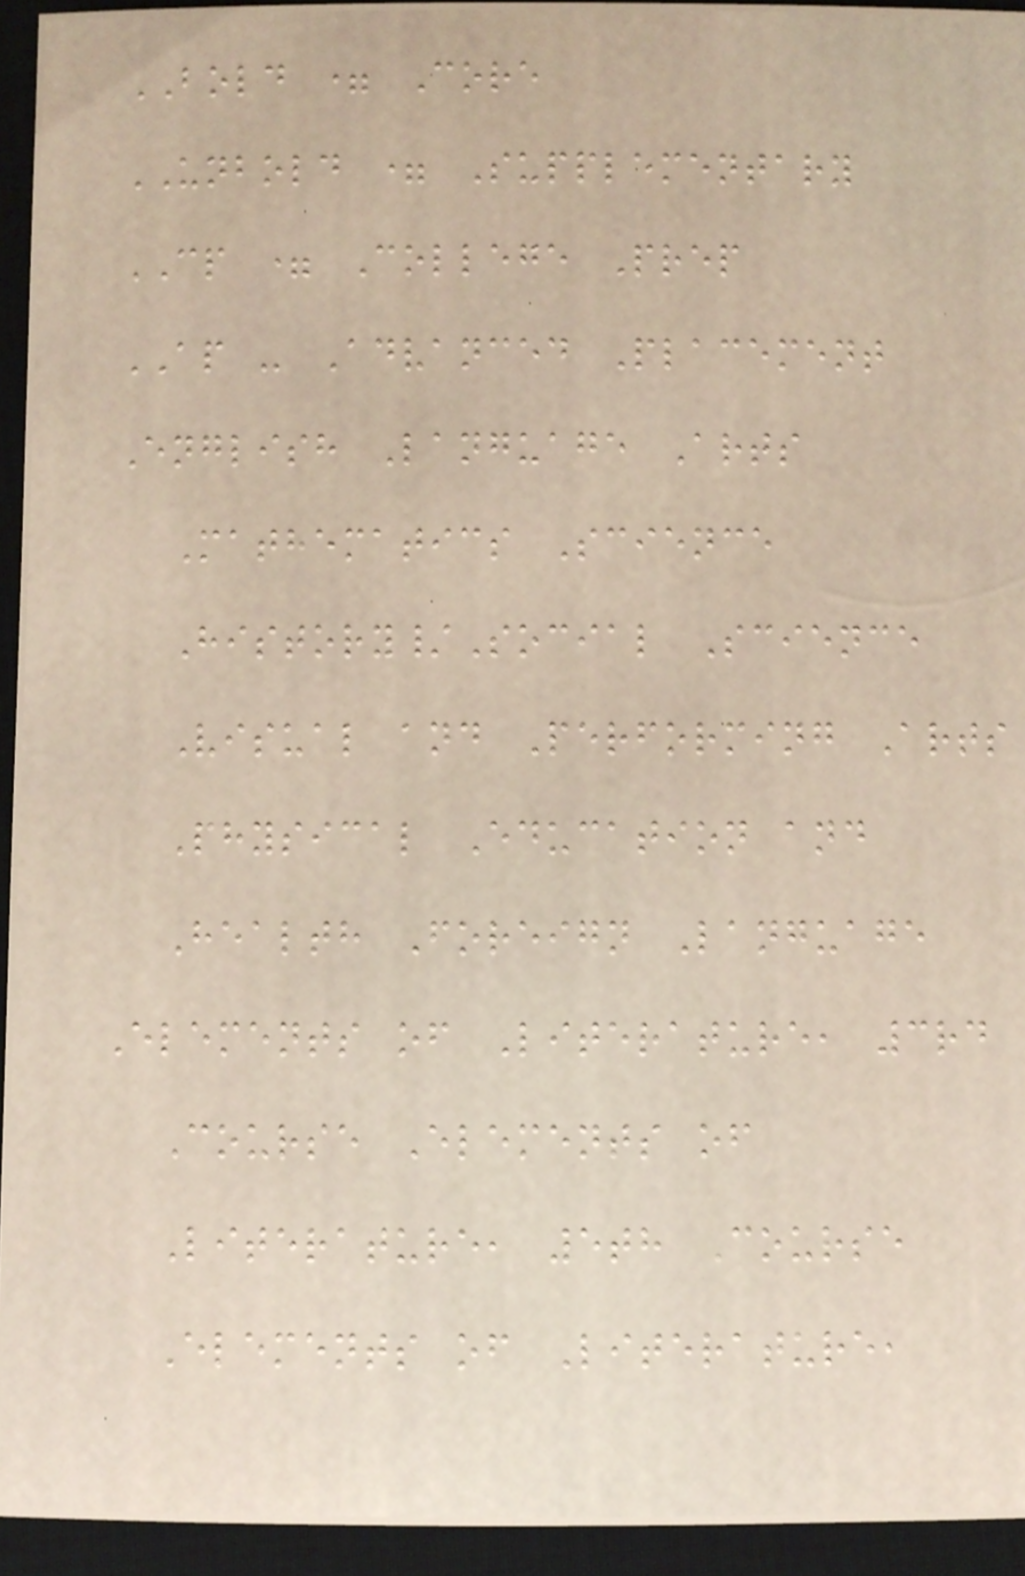BOLD = Core
UNBOLD = Supplementary
CP = College Prep
AP - Advanced Placement
English Language Arts
Mathematics Science
History/Social Science
Visual and Performing Arts
Physical Education and
Health Foreign Language
Elements of Literature, 3rd
Course Elements of
Literature, 5th Course
Elements of Literature,
